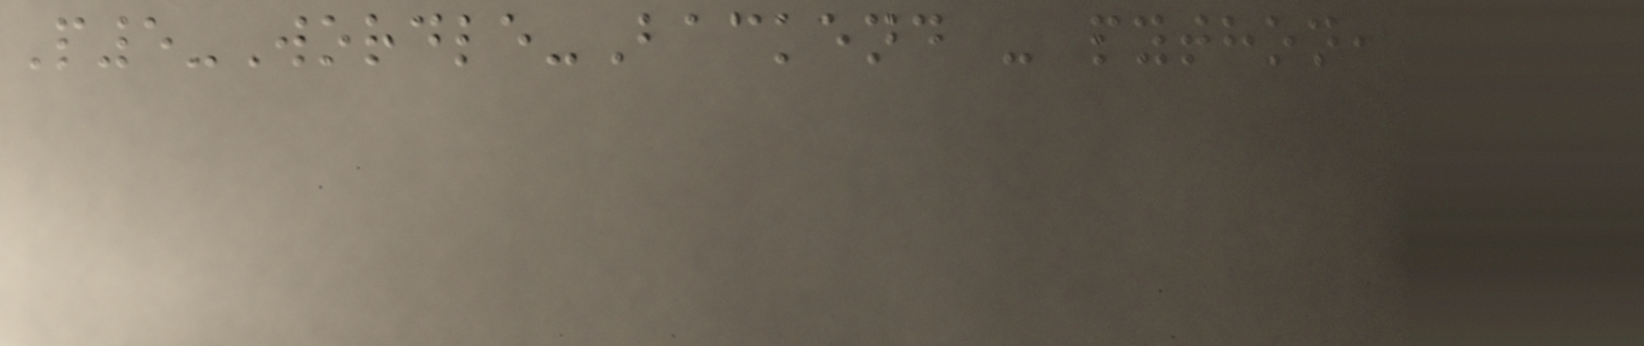P5-Wordle-Backend - python,
